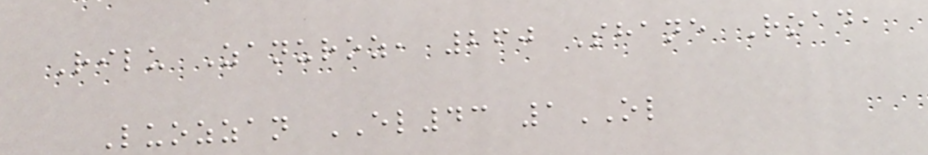Rilu Zanuroz, 260 Shane Road,
Luozzan EL43 1OL
